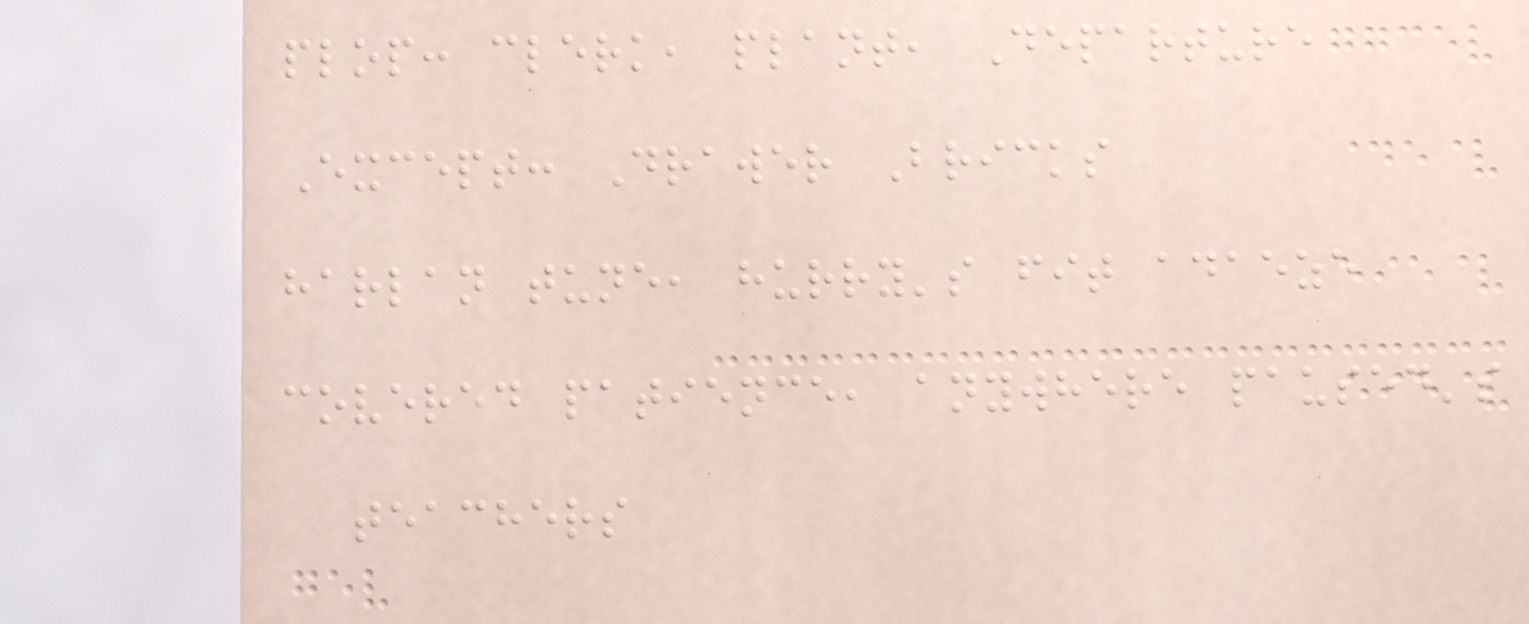plop: clerk, plant, Departure
Except: Drawer Bricks
harlan tune, hurry's fit adaeze
covered patience, anywhere paused's
teachers
